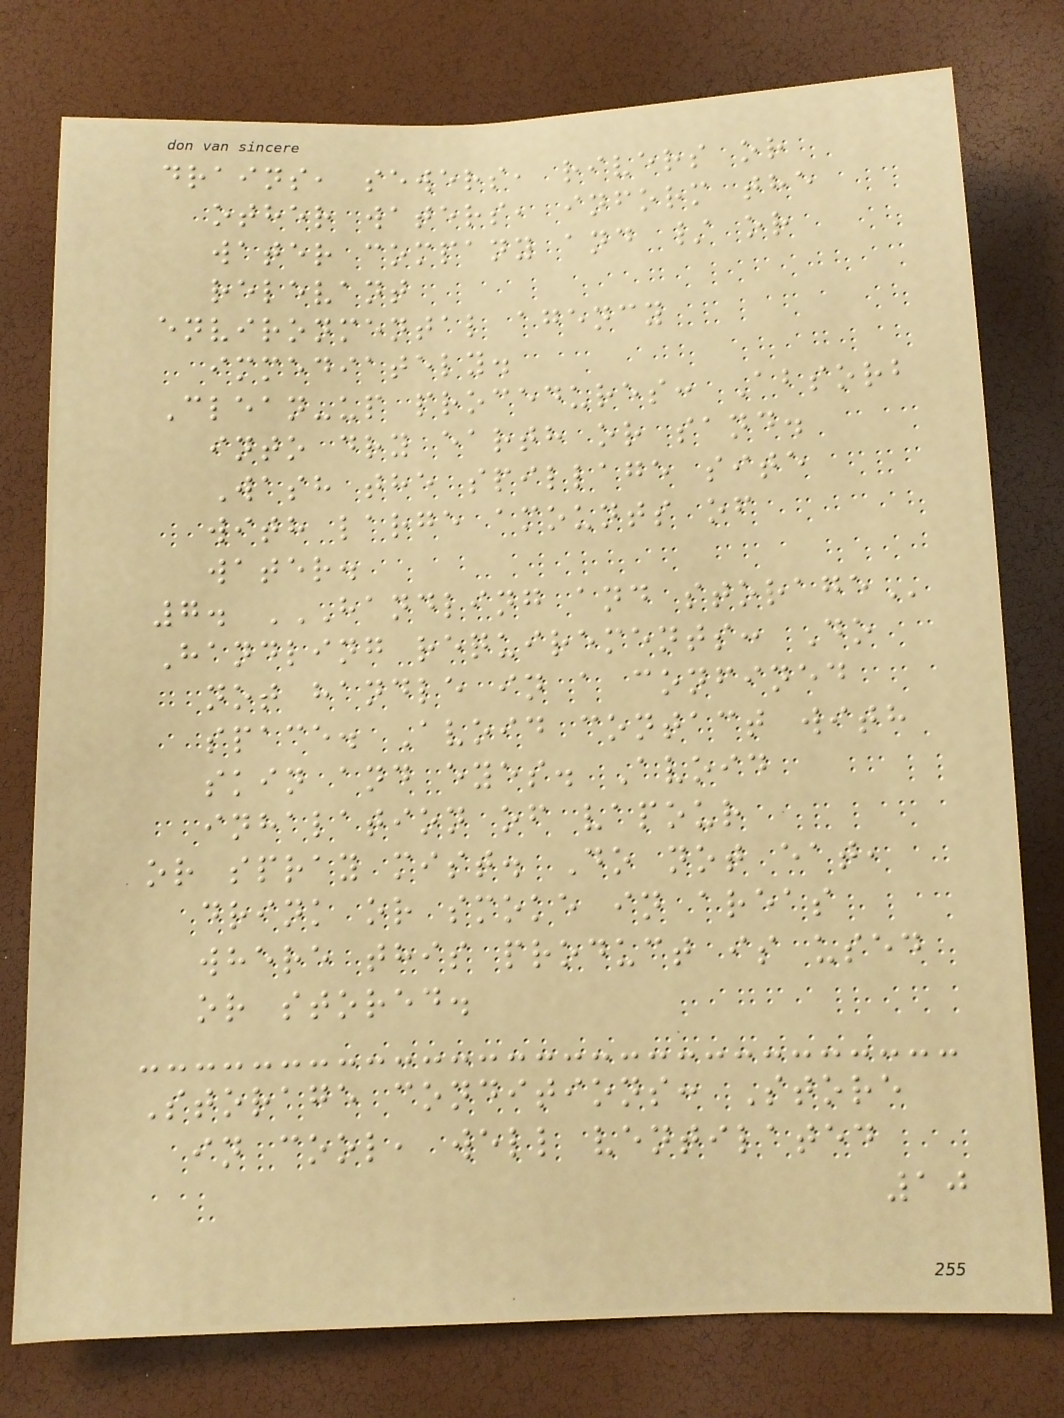drains, sewers, rivers or
other waters, inform the
water company and / or
relevant
environmental agency
immediately.
Clean-up procedures: Absorb
into dry earth or sand.
Wash the spillage site
with large amounts of
water.
7. HANDLING AND STORAGE
Handling requirements: Do
not handle in a confined
space. Avoid contact with
skin and eyes. Avoid
inhalation of vapour
or spray mist. Do not eat,
drink or smoke in areas
where this product is used
or stored.
Storage conditions: Store
in cool, well ventilated
10
